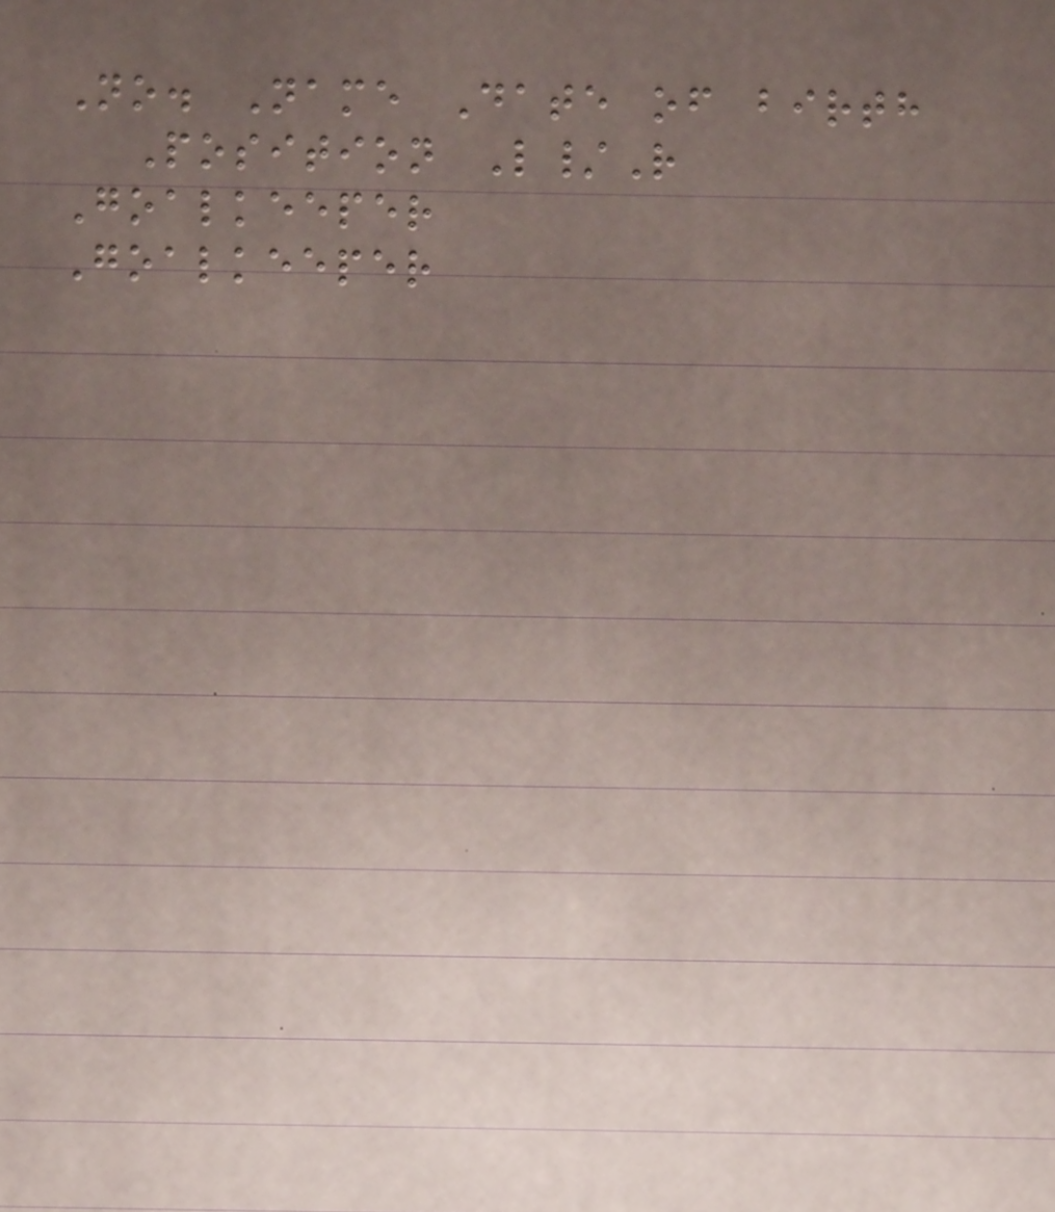No. Name Date of birth
Position L/R
Goalkeeper
Goalkeeper
